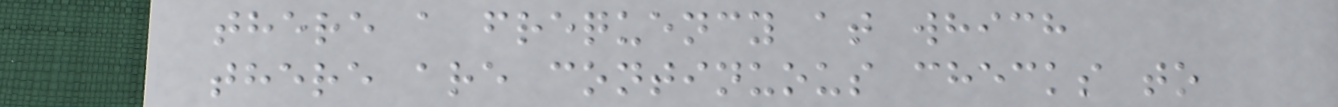there a frequency at which
there are continuous checks to
